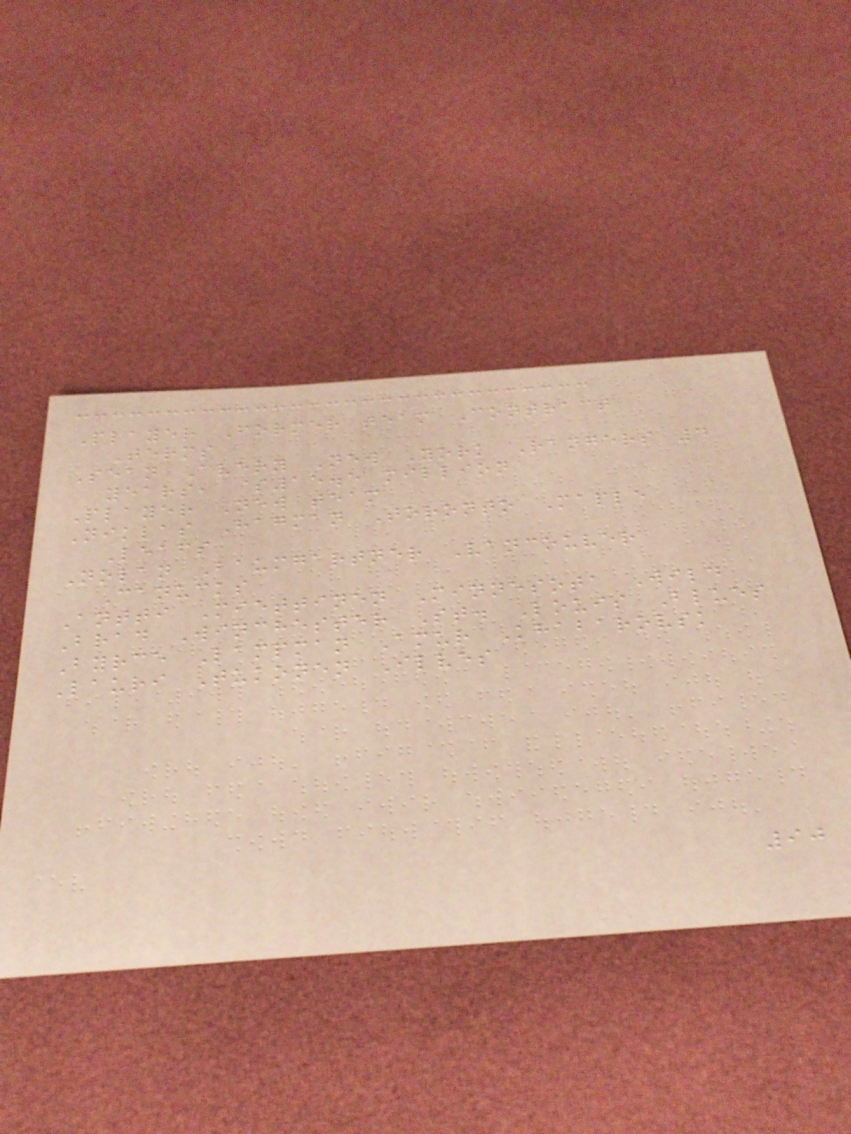Player Former team Contract
Terms
Sean Avery New York Rangers 4
years, $15.5 million
Player New team
Niklas Hagman Toronto Maple
Leafs
Nolan Baumgartner Vancouver
Canucks
Antti Miettinen Minnesota Wild
Brad Winchester St. Louis Blues
Byrce Lampman Amur Khabarovsk
Lauri Tukonen Ilves
90
